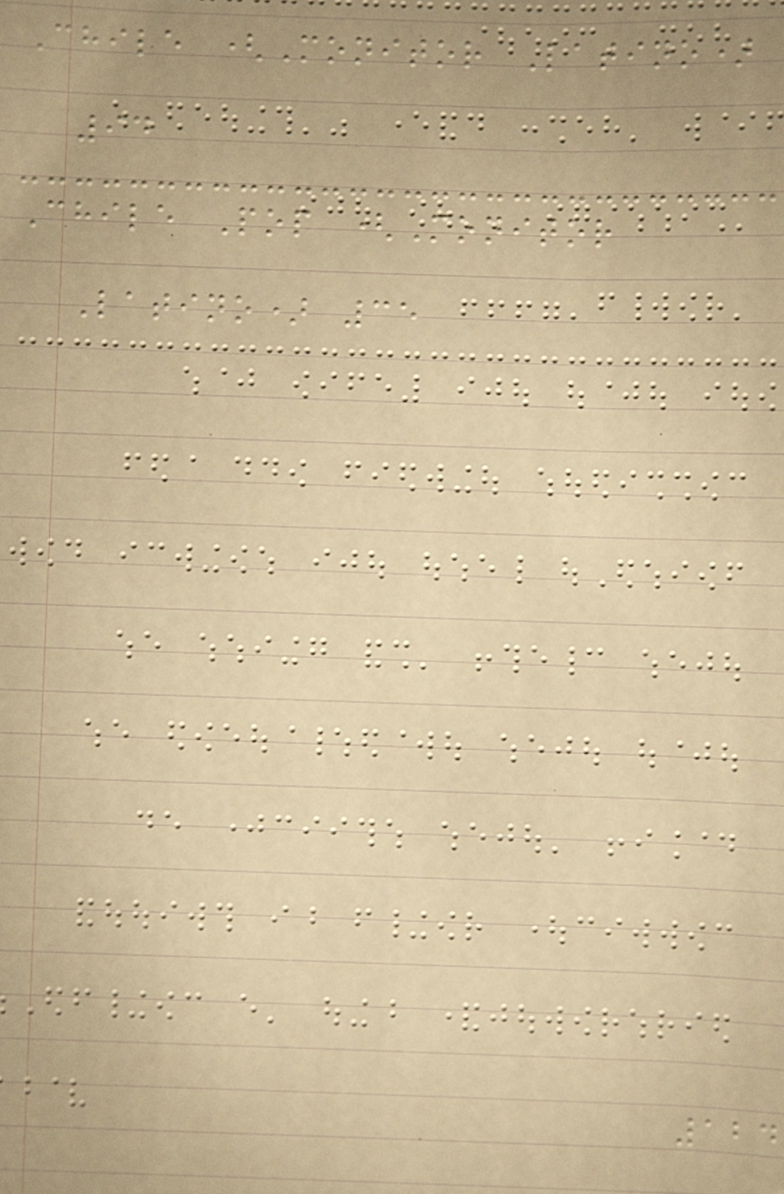Chile (Monitor Latino)
94
Chile Pop (Monitor
Latino) 35
124
